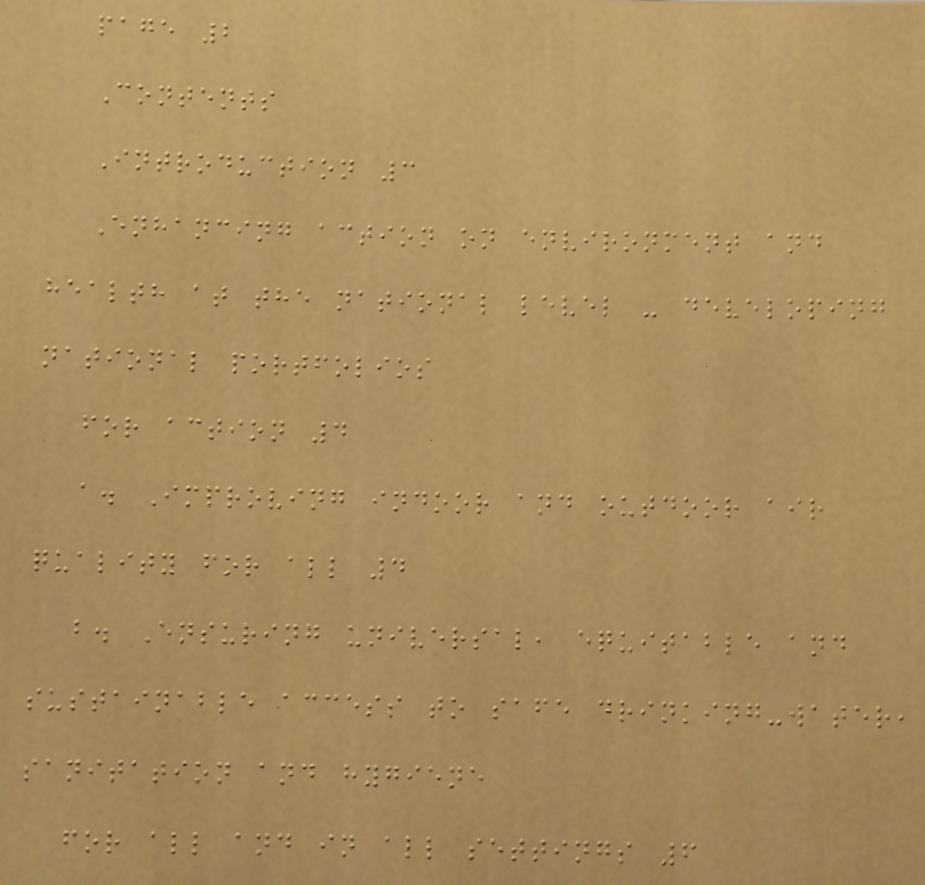page 2
Contents
Introduction 3
Enhancing action on environment and
health at the national level - developing
national portfolios
for action 4
a. Improving indoor and outdoor air
quality for all 4
b. Ensuring universal, equitable and
sustainable access to safe drinking-water,
sanitation and hygiene
for all and in all settings 6
